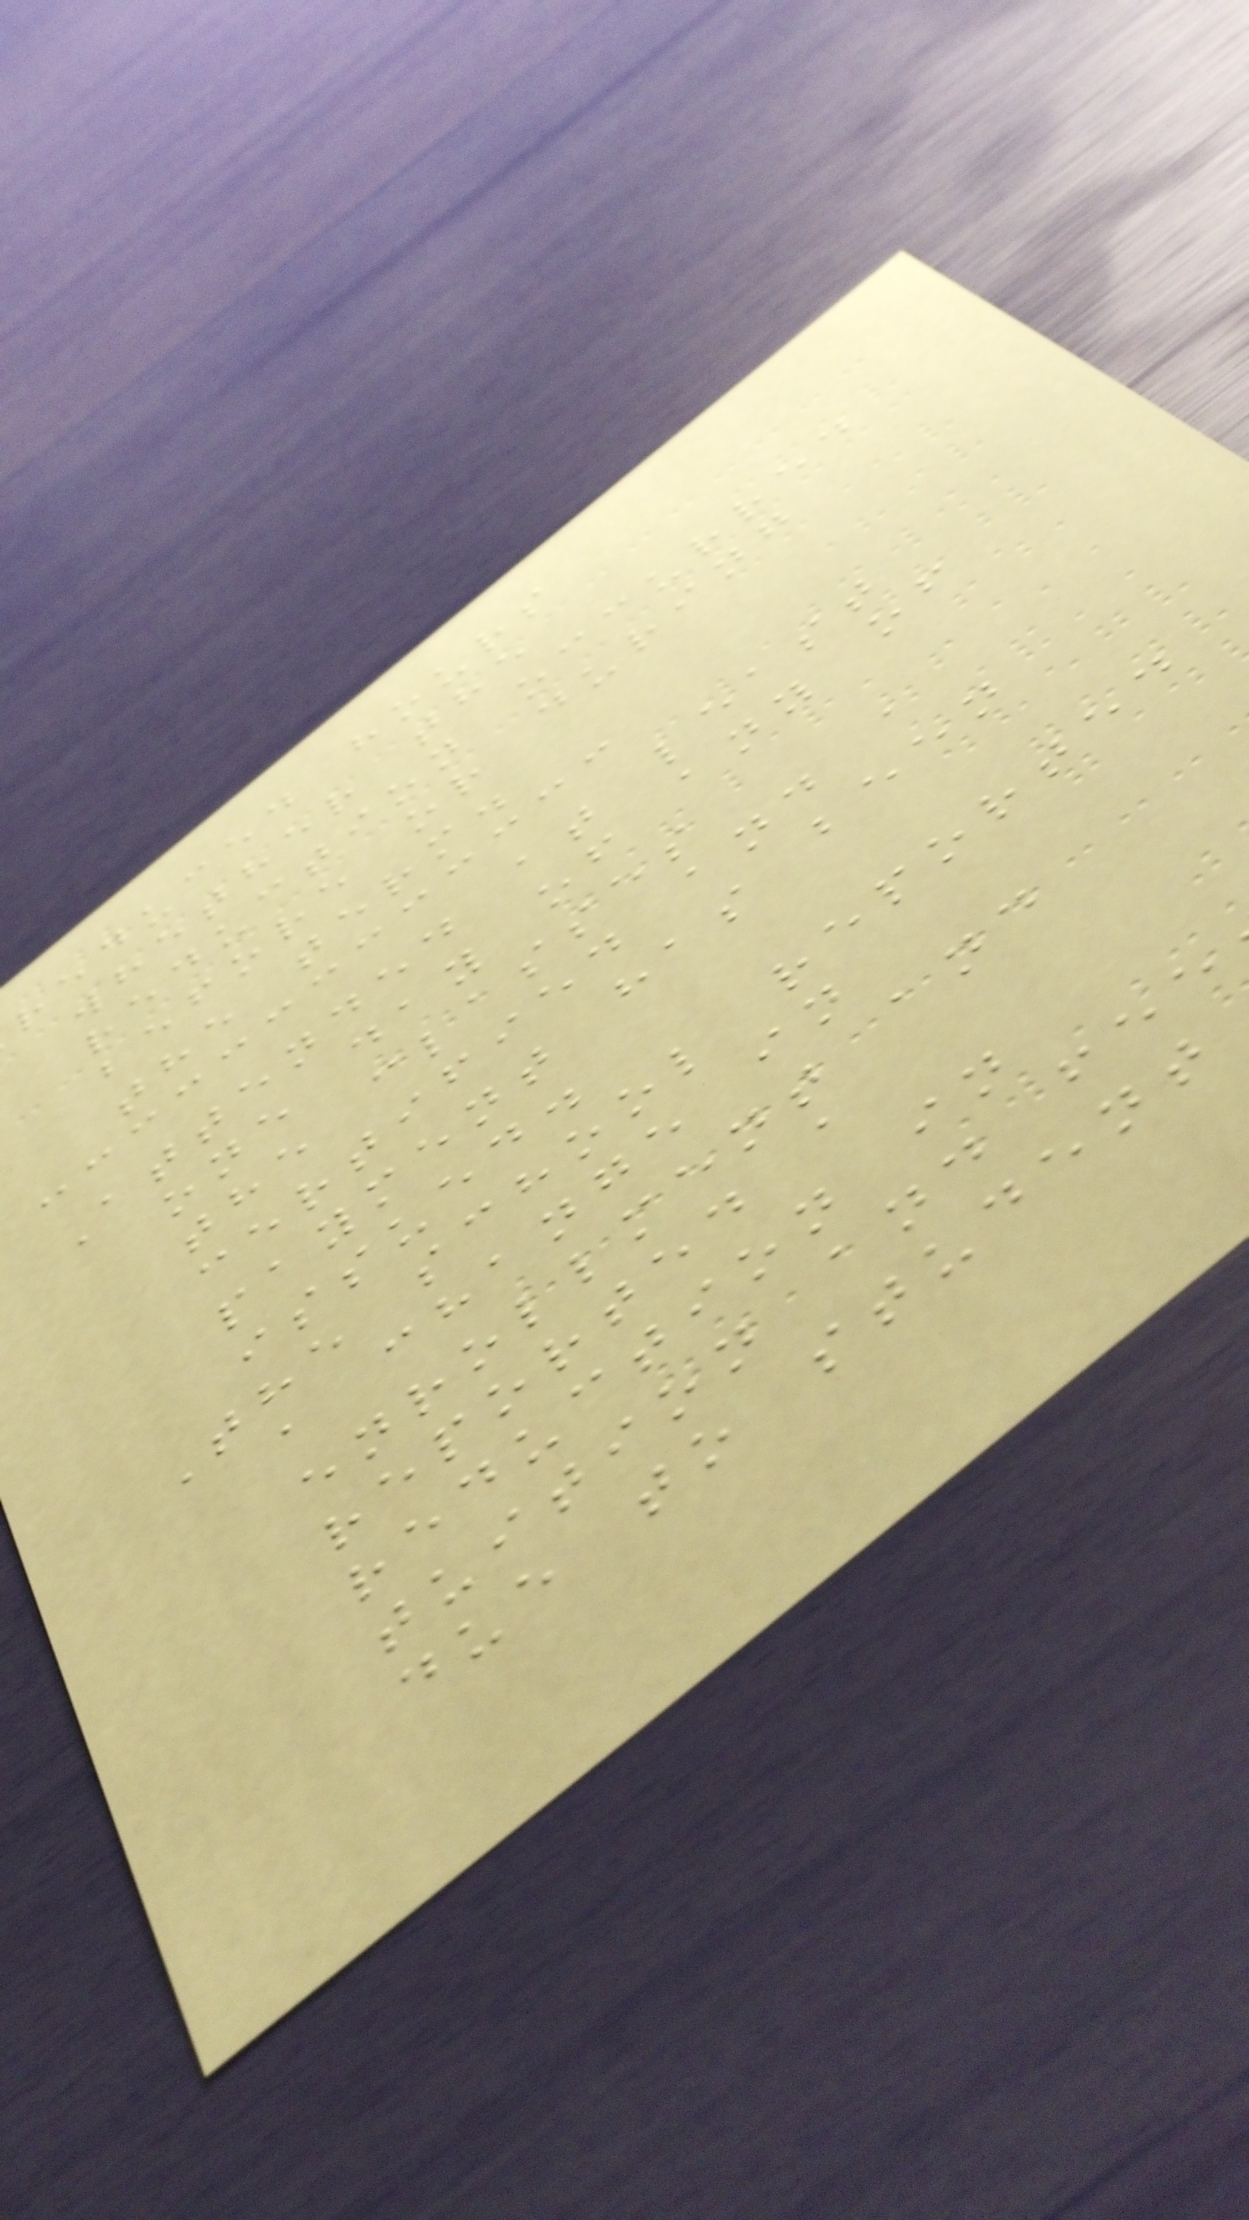reduced hours
whether the
reduction occurred
before or during
the term.
Attended at least
one day of any of
the classes
certified and a
payment has been
issued.
The school reported
a change in
enrollment and
reported a
reduction in
tuition and fee
due to student
